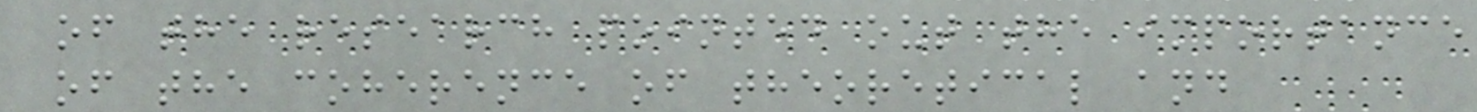of the research pointed out the importance
of the coherence of theoretical and
